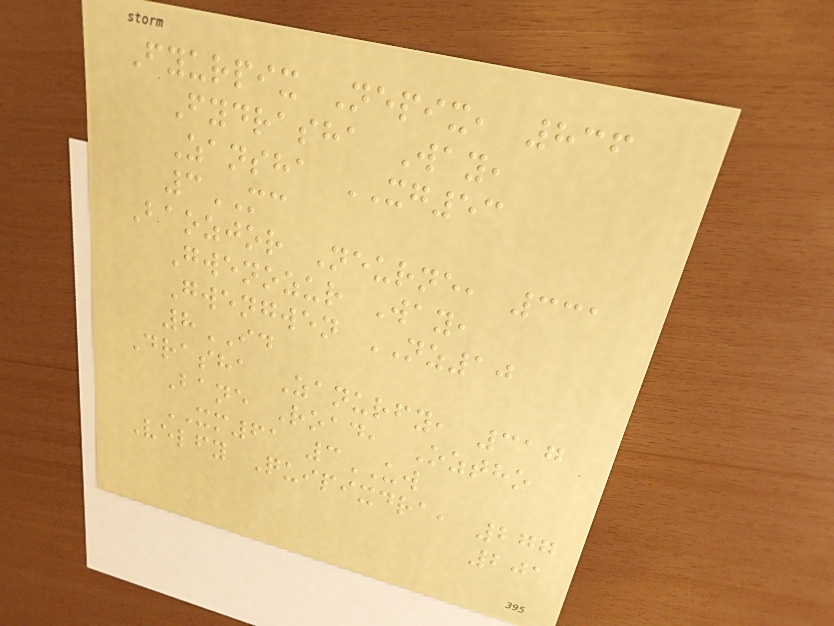Fyurpix Nepix, 836
Fydrasha Way,
Zansha XG53
3MC
Baozjor Neurne, 331
Gwenozur Way,
Gwengwen NZ10
8ID
Drasha Zanurfy, 317
Bane Road, Oztho
XM61 3UW
Velfy Quipixdra, 277
201
